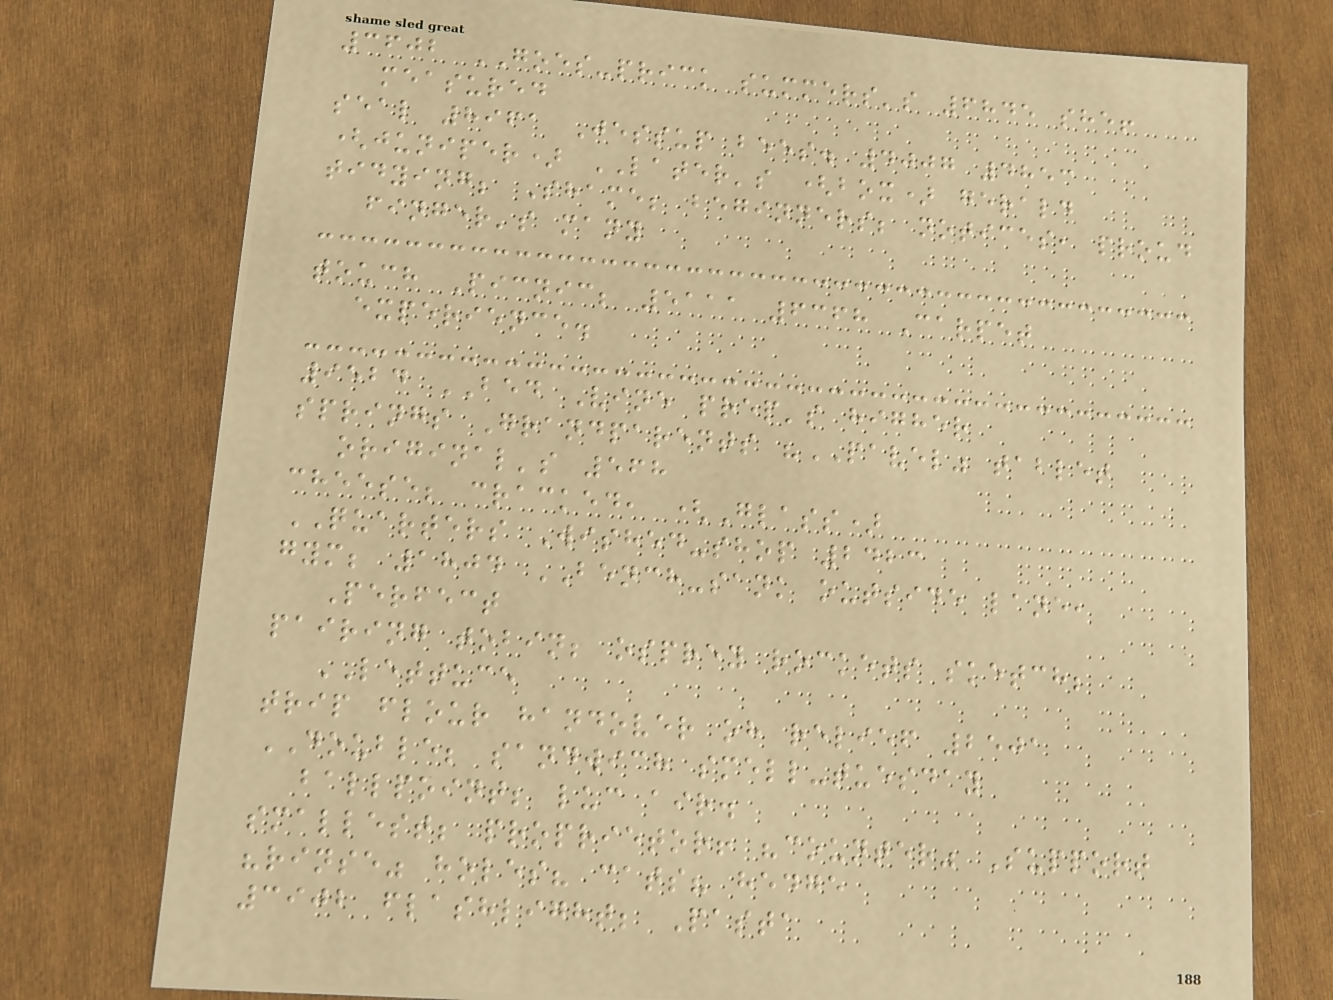3602 GOES-prick summers's 6845 she!
measured
seal 8961 Jessup bees. 4007 4853
(juniper) LATER's (box) gerald
tidying; Shame; beginners; notices, proud
finger's many
touch Picnic; 5111 6368 Carpet
experience.
9524 BED Vine prep's higher
springs Grandparents "PAVEL" tablet
original's 568
cheese; cracked, (Glass)
QUARTERS Wished-shop 2423
gym; 1804 BENCH-sank outside lane,
Perfect
pairing tobin; osprey rockets sketch;
LETTUCE
trip flour handover oh relief 2501
DOUBLE; sandwich smell-tuesday
ballpoint; luc air.
smallest; proprietor! "counter" Support
"rinse" holes? cats? hedge
3902 flashlight; Pasta
